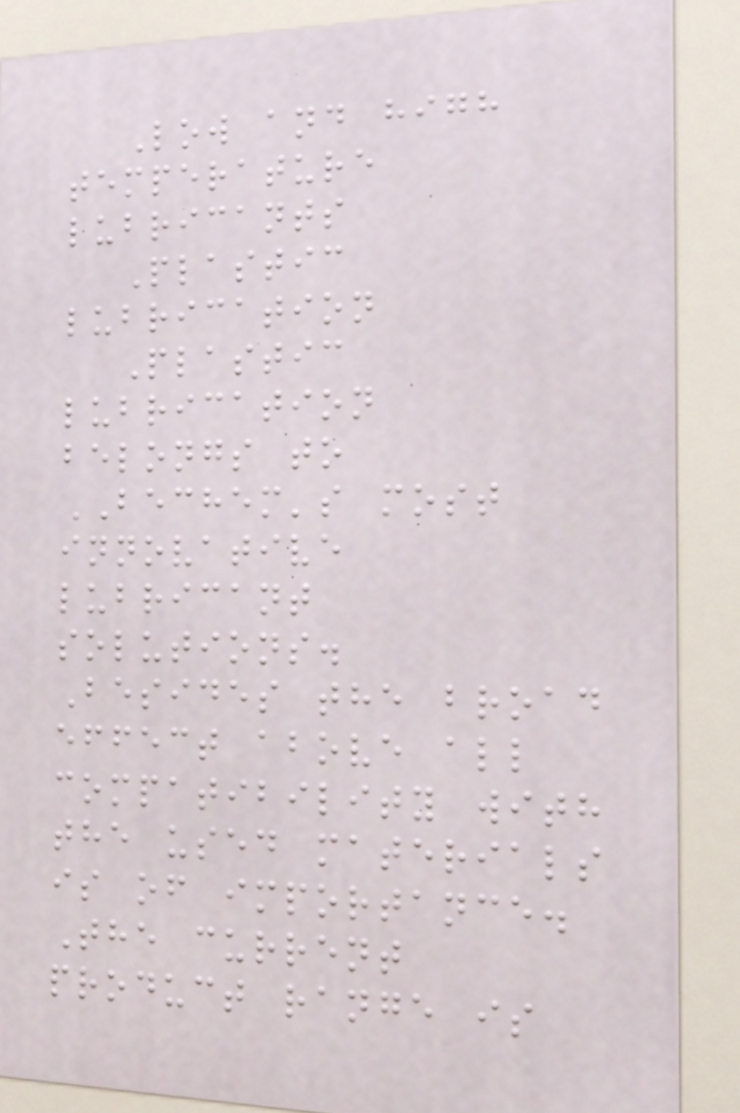Low and high
temperature
lubricants
Plastic
lubrication
Plastic
lubrication
belongs to
BECHEM's most
innovative
lubricant
solutions.
Besides the broad
effect above all
compatibility with
the used materials
is of importance.
The current
product range is
